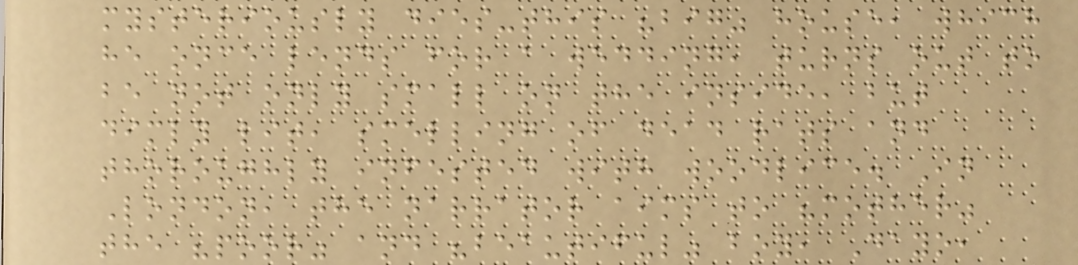mysteriously dies-this "big" house, which
he once lends for a wedding, turns out to
be not only small on the inside, but
dimly lit, smelling of dead rats and
thoroughly infested with woodlice. In
London, the narrator aims to "mother"
the "poor" and "beautiful" boy, Dayo,
